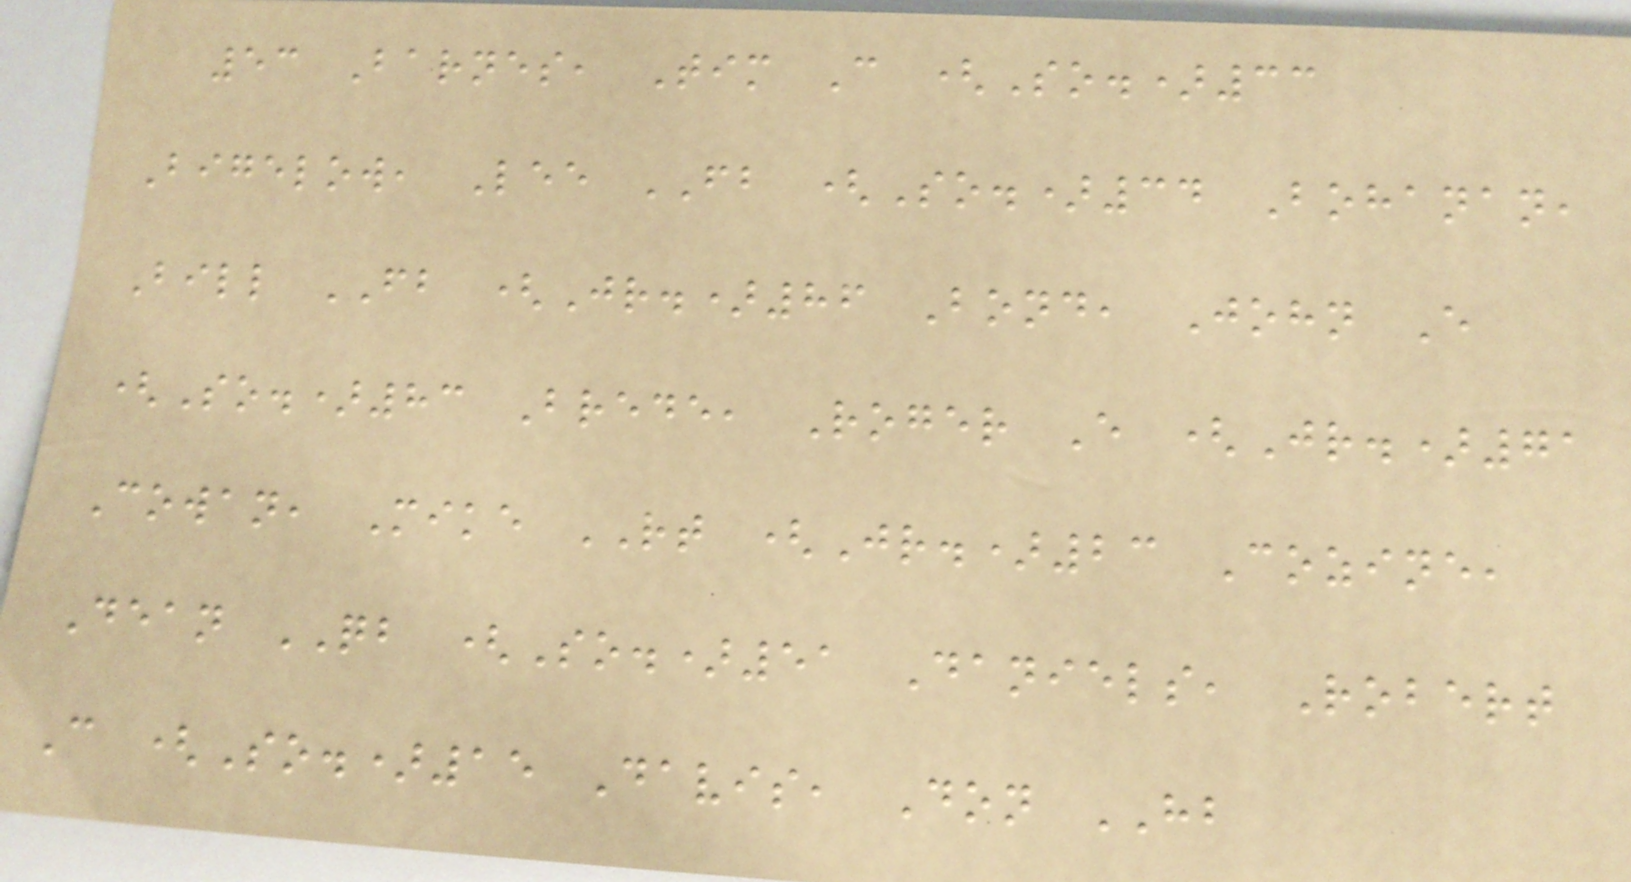53 Barnes, Tim C (So.)33
Bigelow, Lee FB (So.)34 Bohanan,
Bill FB (Jr.)86 Bond, John E
(So.)83 Brede, Roger E (Jr.)71
Cowan, Mike RT (Jr.)23 Cozine,
Dean QB (So.)51 Daniels, Robert
C (So.)15 Davis, Don HB
